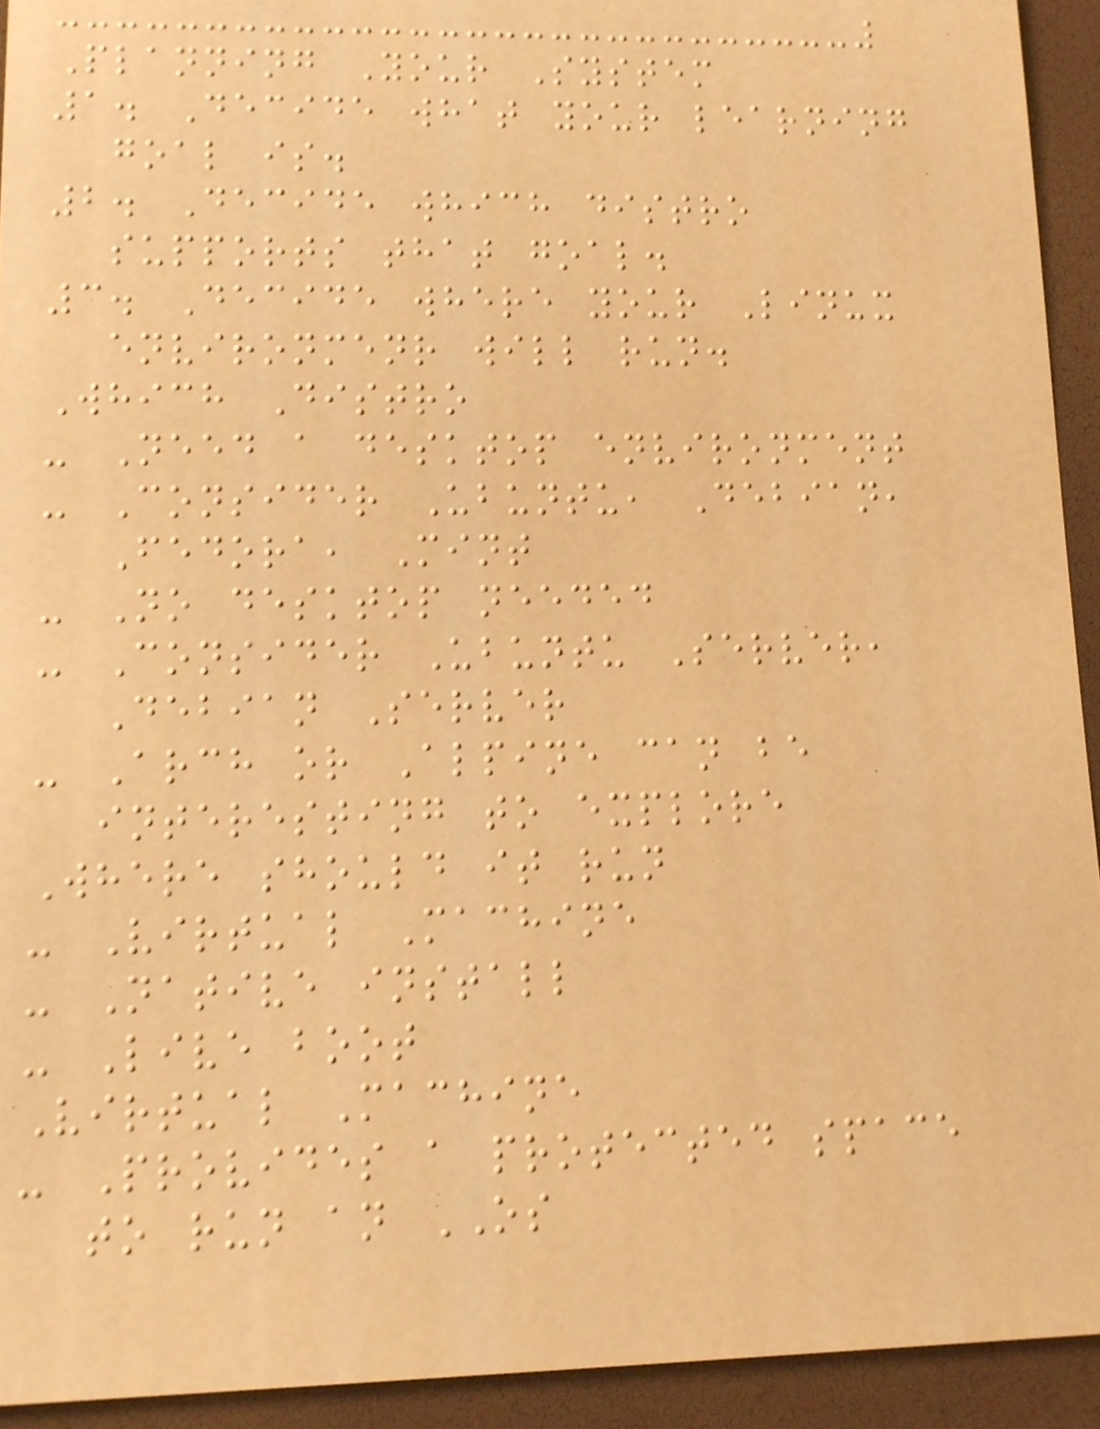Planning Your System
1. Decide what your learning
goal is.
2. Decide which distro
supports that goal.
3. Decide where your Linux
environmenr will run.
Which Distro
- Need a desktop environment
- Consider Ubuntu, Debian,
Fedora, Mint
- No desktop needed
- Consider Ubuntu Server,
Debian Server
- Arch or Alpine can be
interesting to explore
Where should it run
- Virtual Machine
- Native install
- Live boot
Virtual Machine
- Provides a protected space
to run an OS
